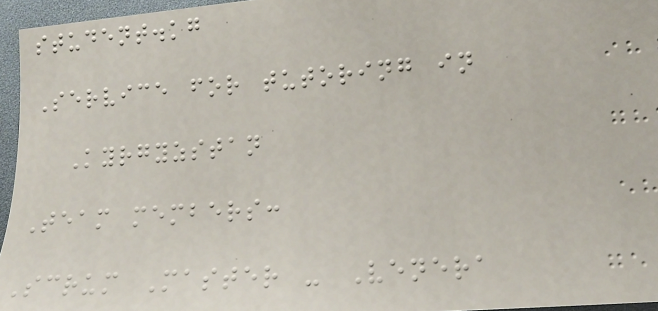student.kg
Service for tutoring in
Kyrgyzstan
Team members:
Scrum Master - Venera
